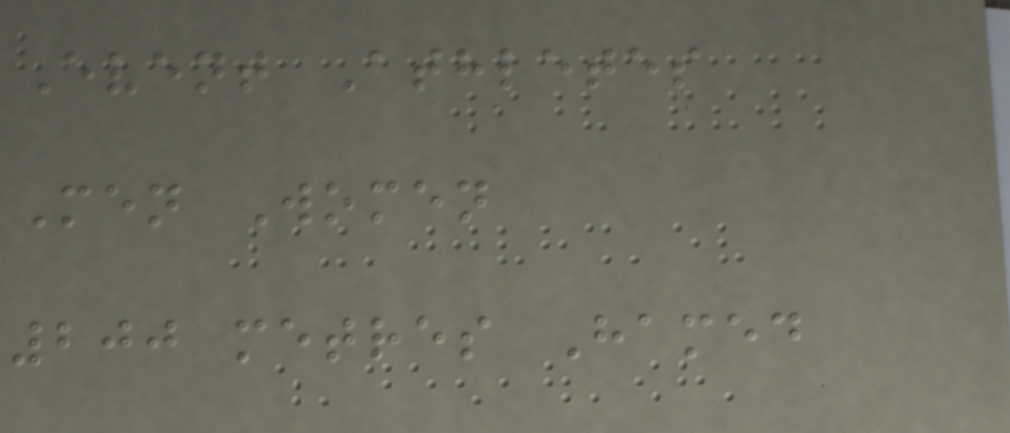Event Athletes
Men Women
200 metres Hamed
